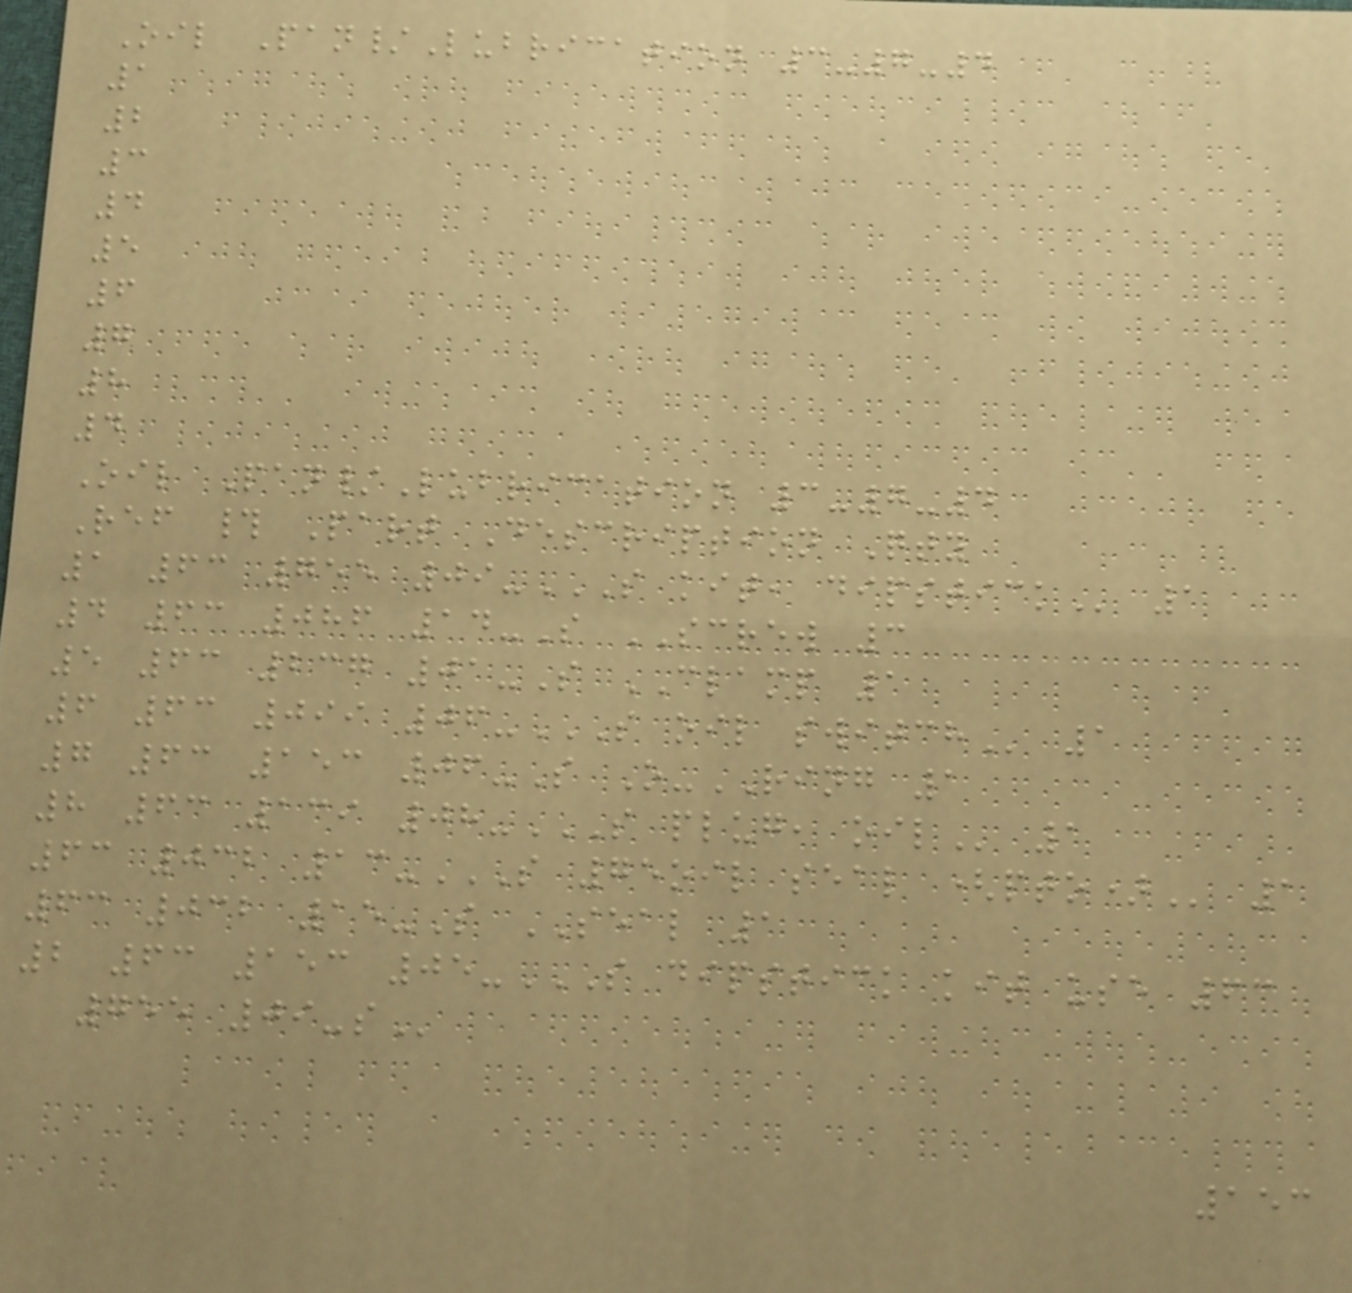Oil Pan/Lubrication 3-7-4
1
2
3
4
5
6
7
8
4
Oil Pan/Lubrication 3-7-4
Ref # Part Description Qty
1 63 755 09-S KIT, DIPSTICK 1
4 63 086 14-S SCREW 3
5 63 237 01-S CLAMP 1
6 63 099 06-S OIL SWITCH 1
7 63 153 06-S O-RING 1
8 63 139 08-S PLUG, OIL 1
63 032 13-S 75OIL SEAL (PTO) 1
63 032 15-S SEAL 1
2 63 153 05-S DIPSTICK KIT USE 63
755 09-S
153
